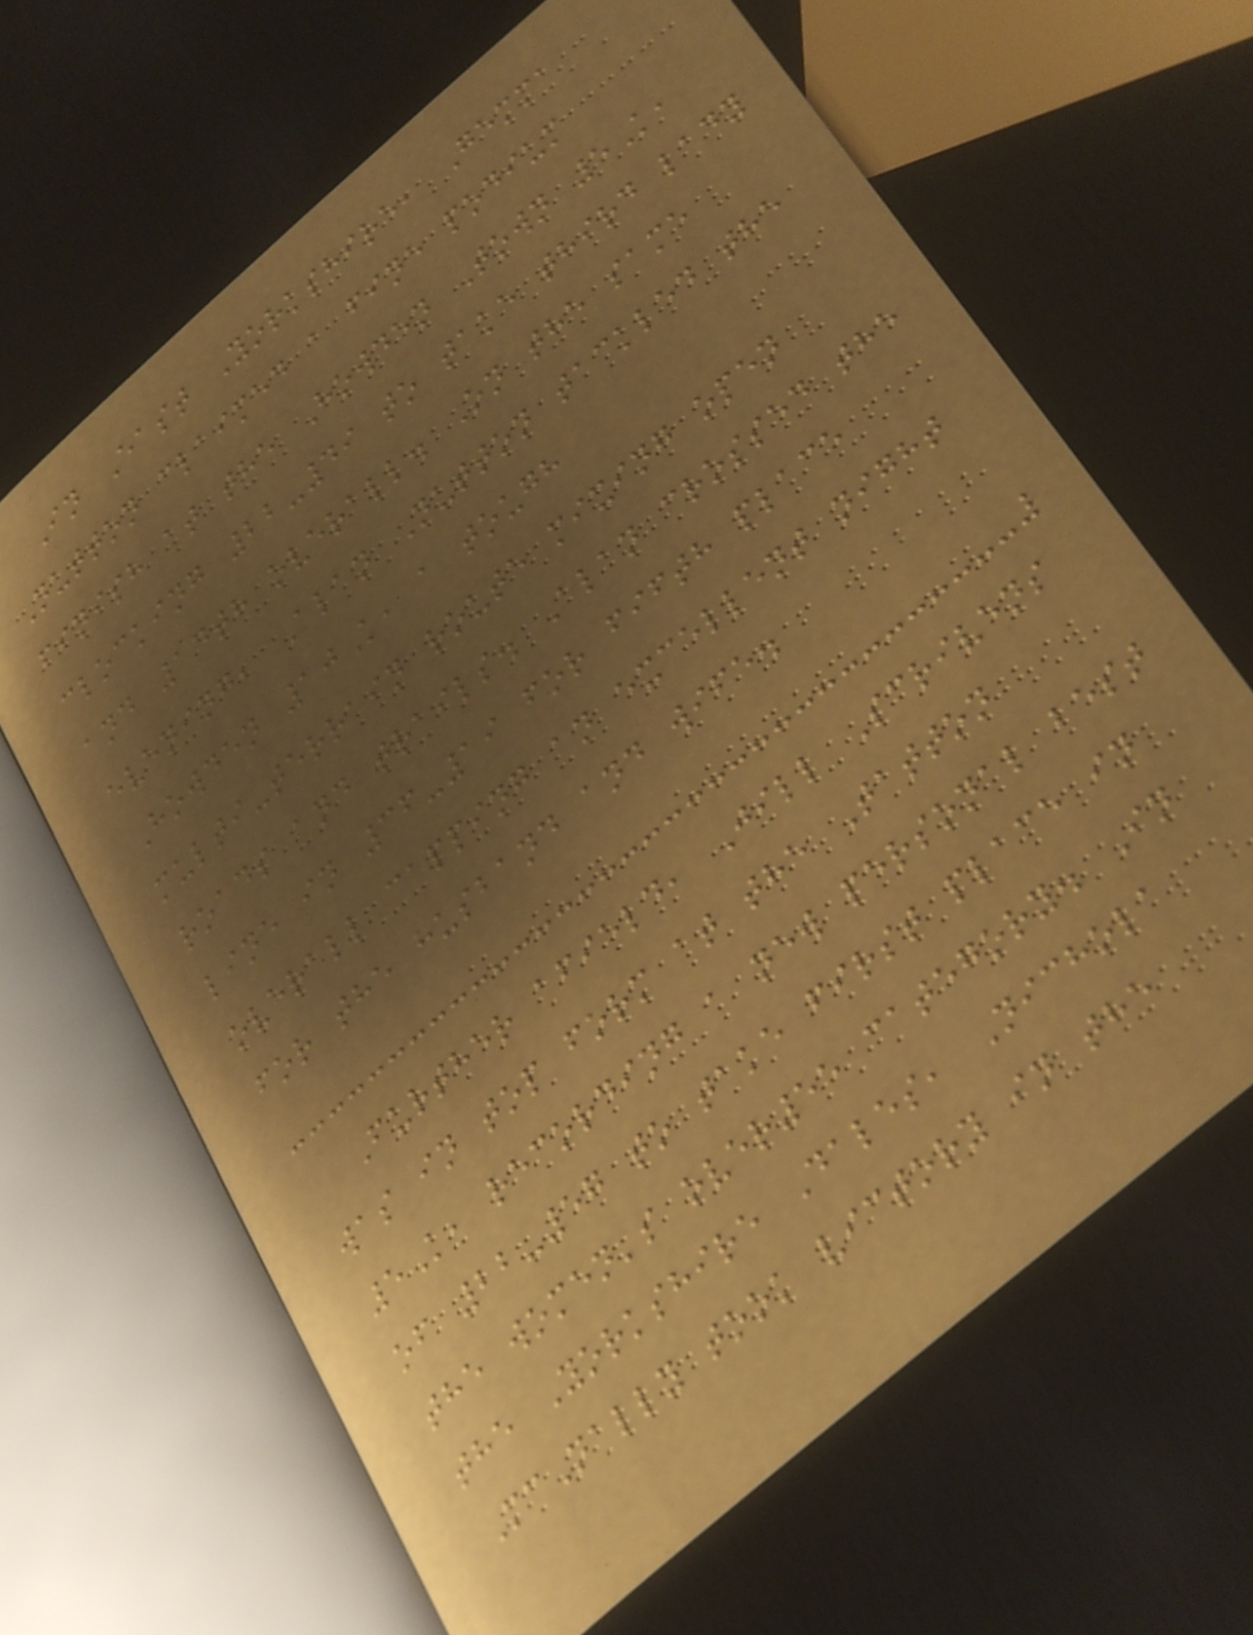In East Yorkshire, Gemma
Nutton claimed a fine podium
finish at the Howden Town 5K,
clocking 22-49 to take third lady
and 14th overall. On the same
evening, Alan Nutton tackled the
Howden 10K, a tough
multi-terrain route mixing open
roads and trails. Alan crossed the
line in 36-19 for fifth place
overall capping an excellent night
for the husband and wife.
Further afield, Jill Scrivens
was in top form at the Tatton
5K, recording a new personal best
of 22-57 to take first place in
the women's over55 category. In
the Yorkshire Dales, Nichola
McNally took victory in the
